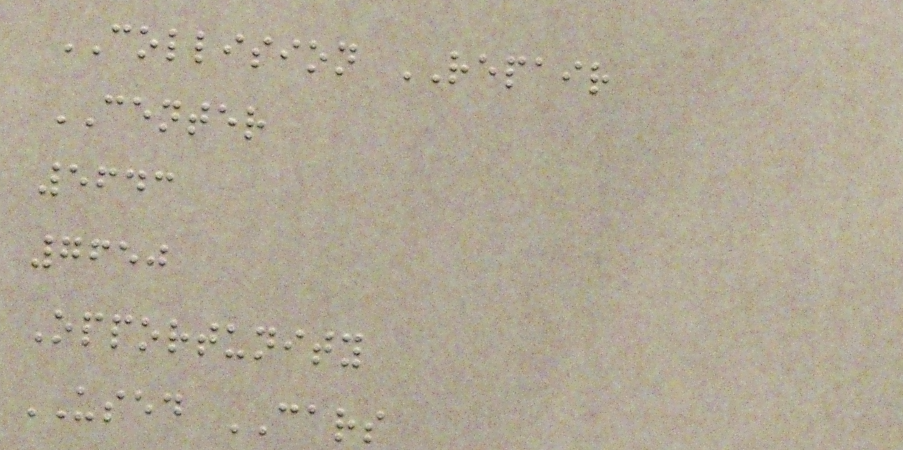COLLISION REPAIR
CENTER
5643
7650
Opportunity
USED CARS
